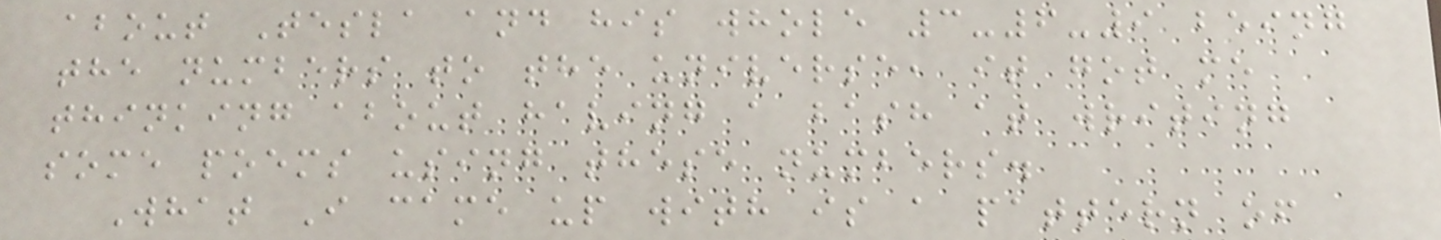about Tesla and his whole 3-6-9 being
the numbers to the universe, it got me
thinking about having a bash at writing
some poems using these numbers.
What I came up with is a pattern of
